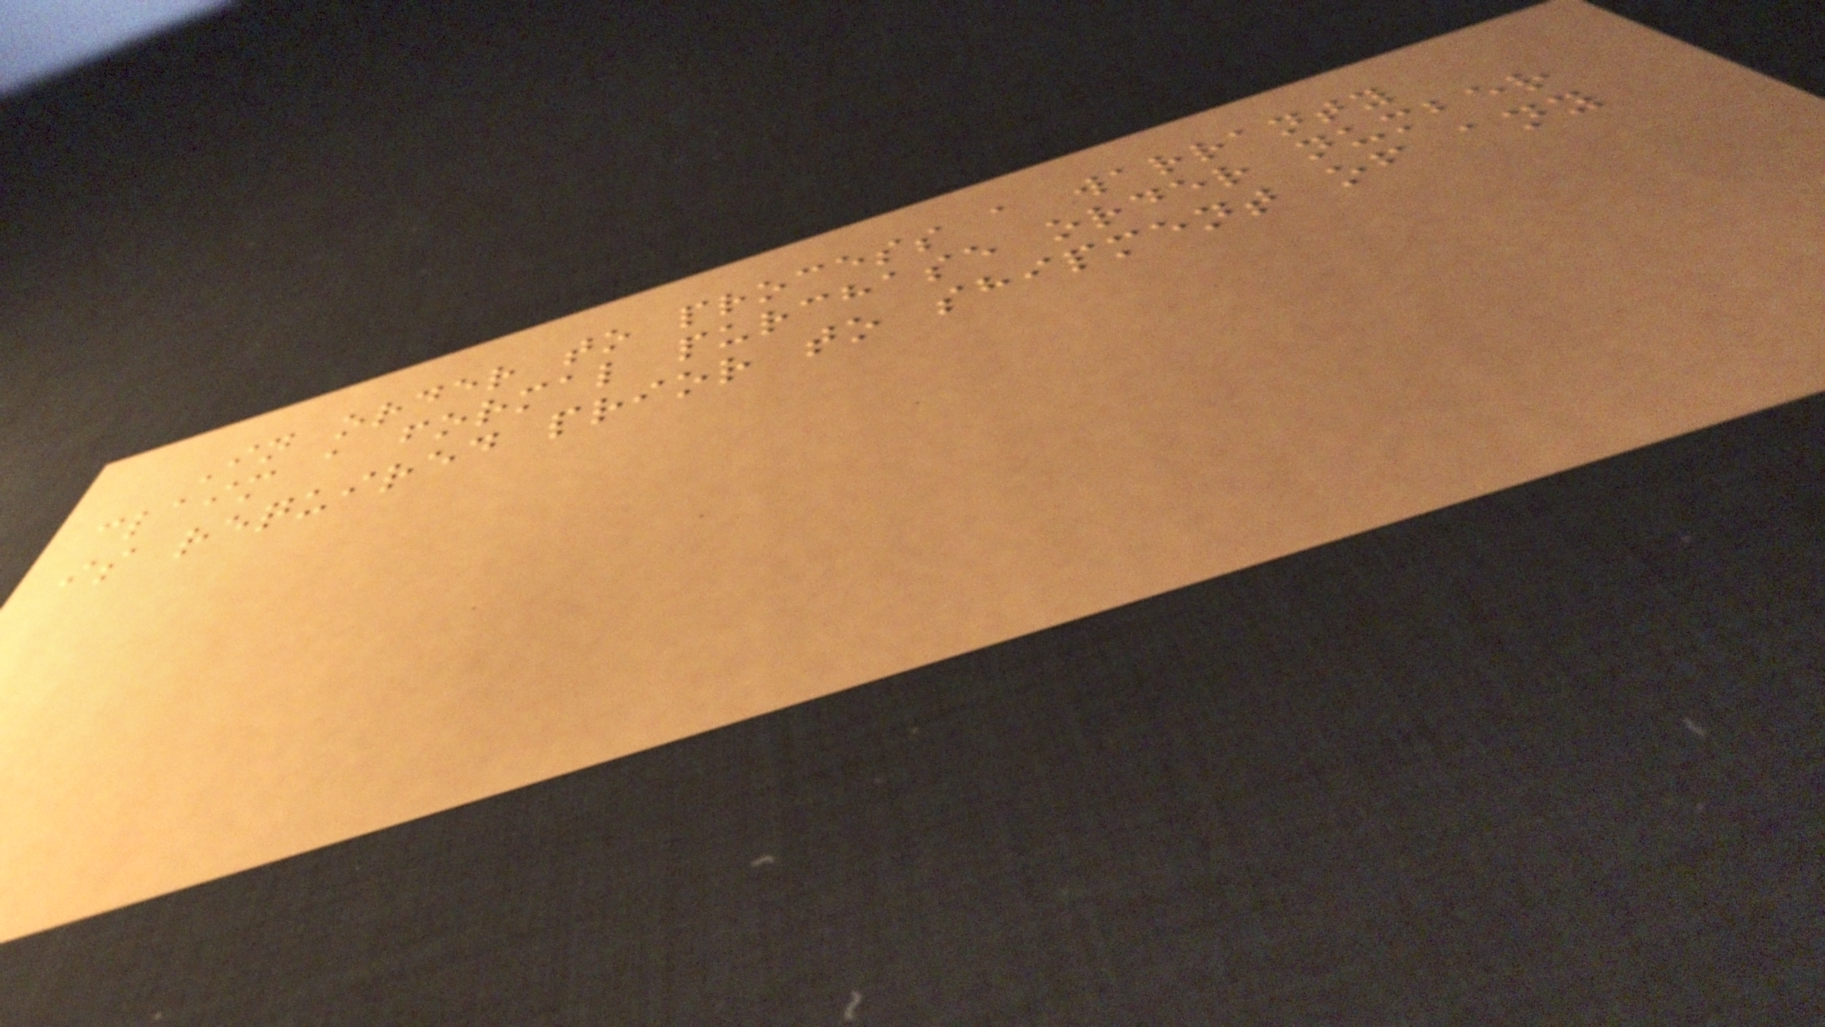In order to process a warranty
claim a formal purchase order number
is required prior to shipment of any
